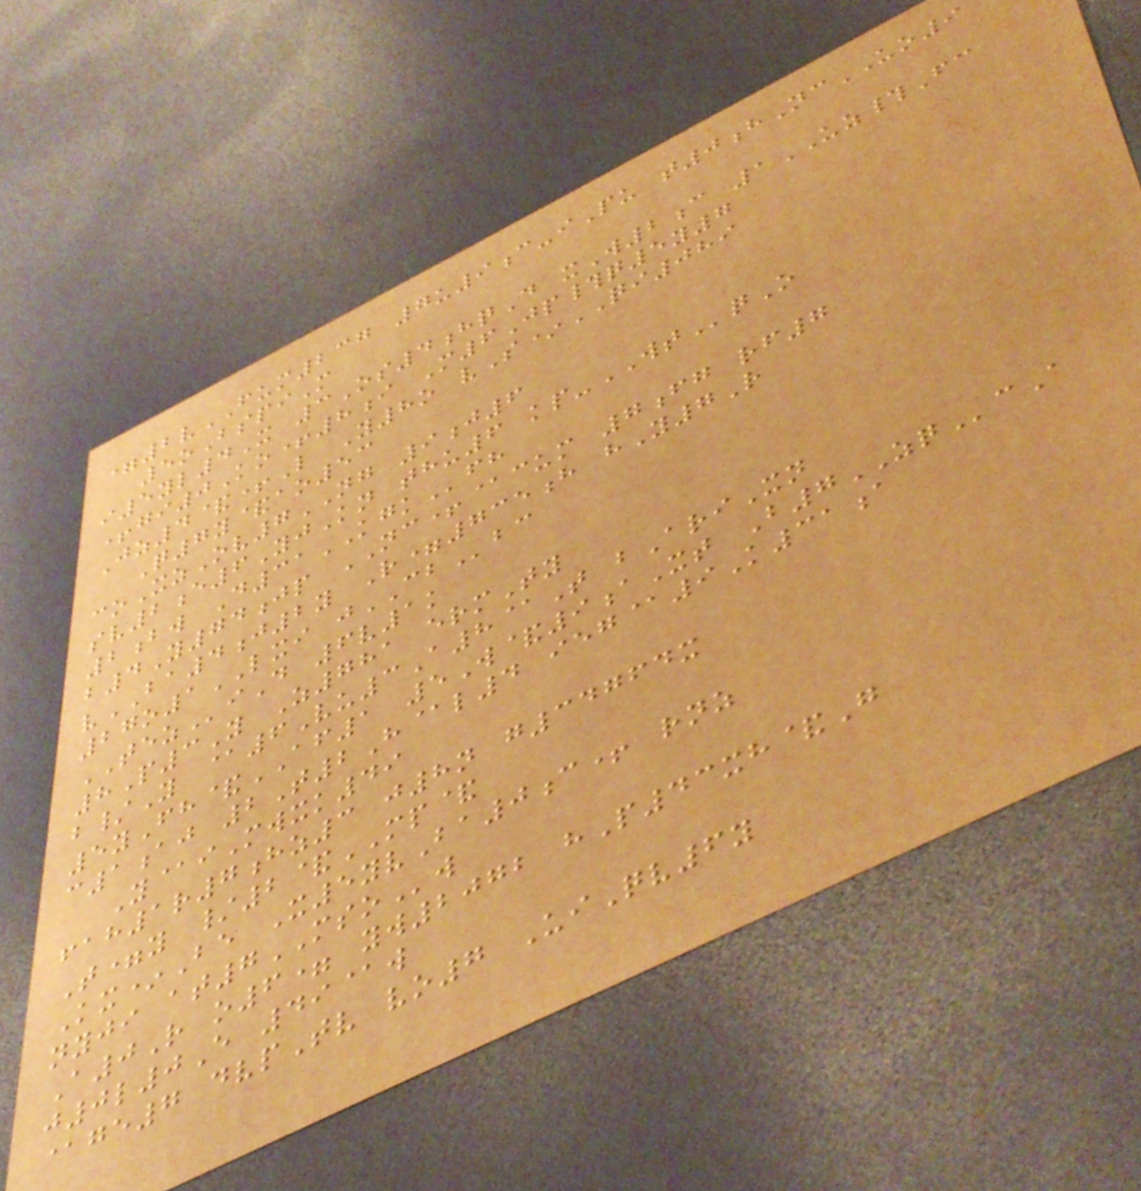=2vFUM237 7u9c-iPu t0hNcUO9
5oBspiM
i5yl4X 3Os4hqD xW2c 1UZ#Fc
+gi0Ko+8i M6Jp#q5y7
Jz4&+L Y8o vS*QI089
Q7y&ao53
coXzOv7NG 9j6
sv2e6YjKn thu6 kp-WTqO
2bw D31KGKfh
b4Y74jp NC+@cum 7fg rf7
vBA4j2y R=735h hY7R
27o1LXI jCBbc
TEZiD 6v1k
8P3Y Z781 ermTy
b/Y @6Vu3A8@T bAriXn
5yFh&AF1 5W&9aXt B7ZQcA
c1aj 2T2H@l4 ieg@9K31a
Y@iMwxk49
fah1r7hz3 j8n g34764x
T=y /2&MP&
Kx*Be X5yvBa0c+ rnz
nyji at7MSOw
A0R o6= yw2072 hP43xh&G
j0l0E 49@w
@ge7 dvpTv vo7 UiQv6y
